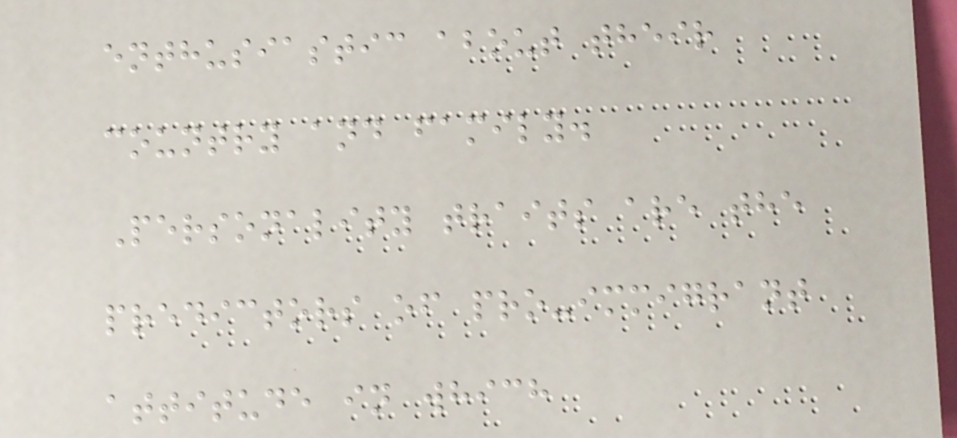enthusiastic about their
country and family.
Personality traits are the
predictors of pro-immigrant
attitude in which
